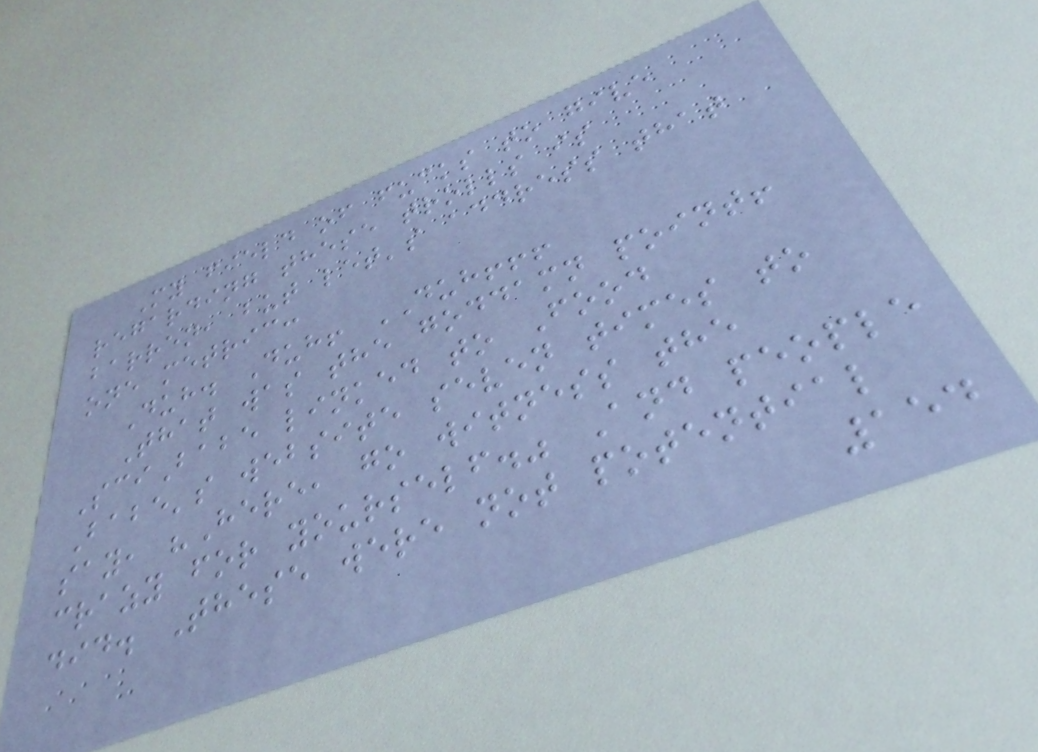My field of fucks to give
regarding these trolls is
barren, but let's address that
one metric:
Duh. Duh! DUH!!!
That was the goddamn point!
SciBabe linked to Food
Babe's website seven times to
say, "Here, go witness the
crazy for yourself." And people
did. These were not potential
154
